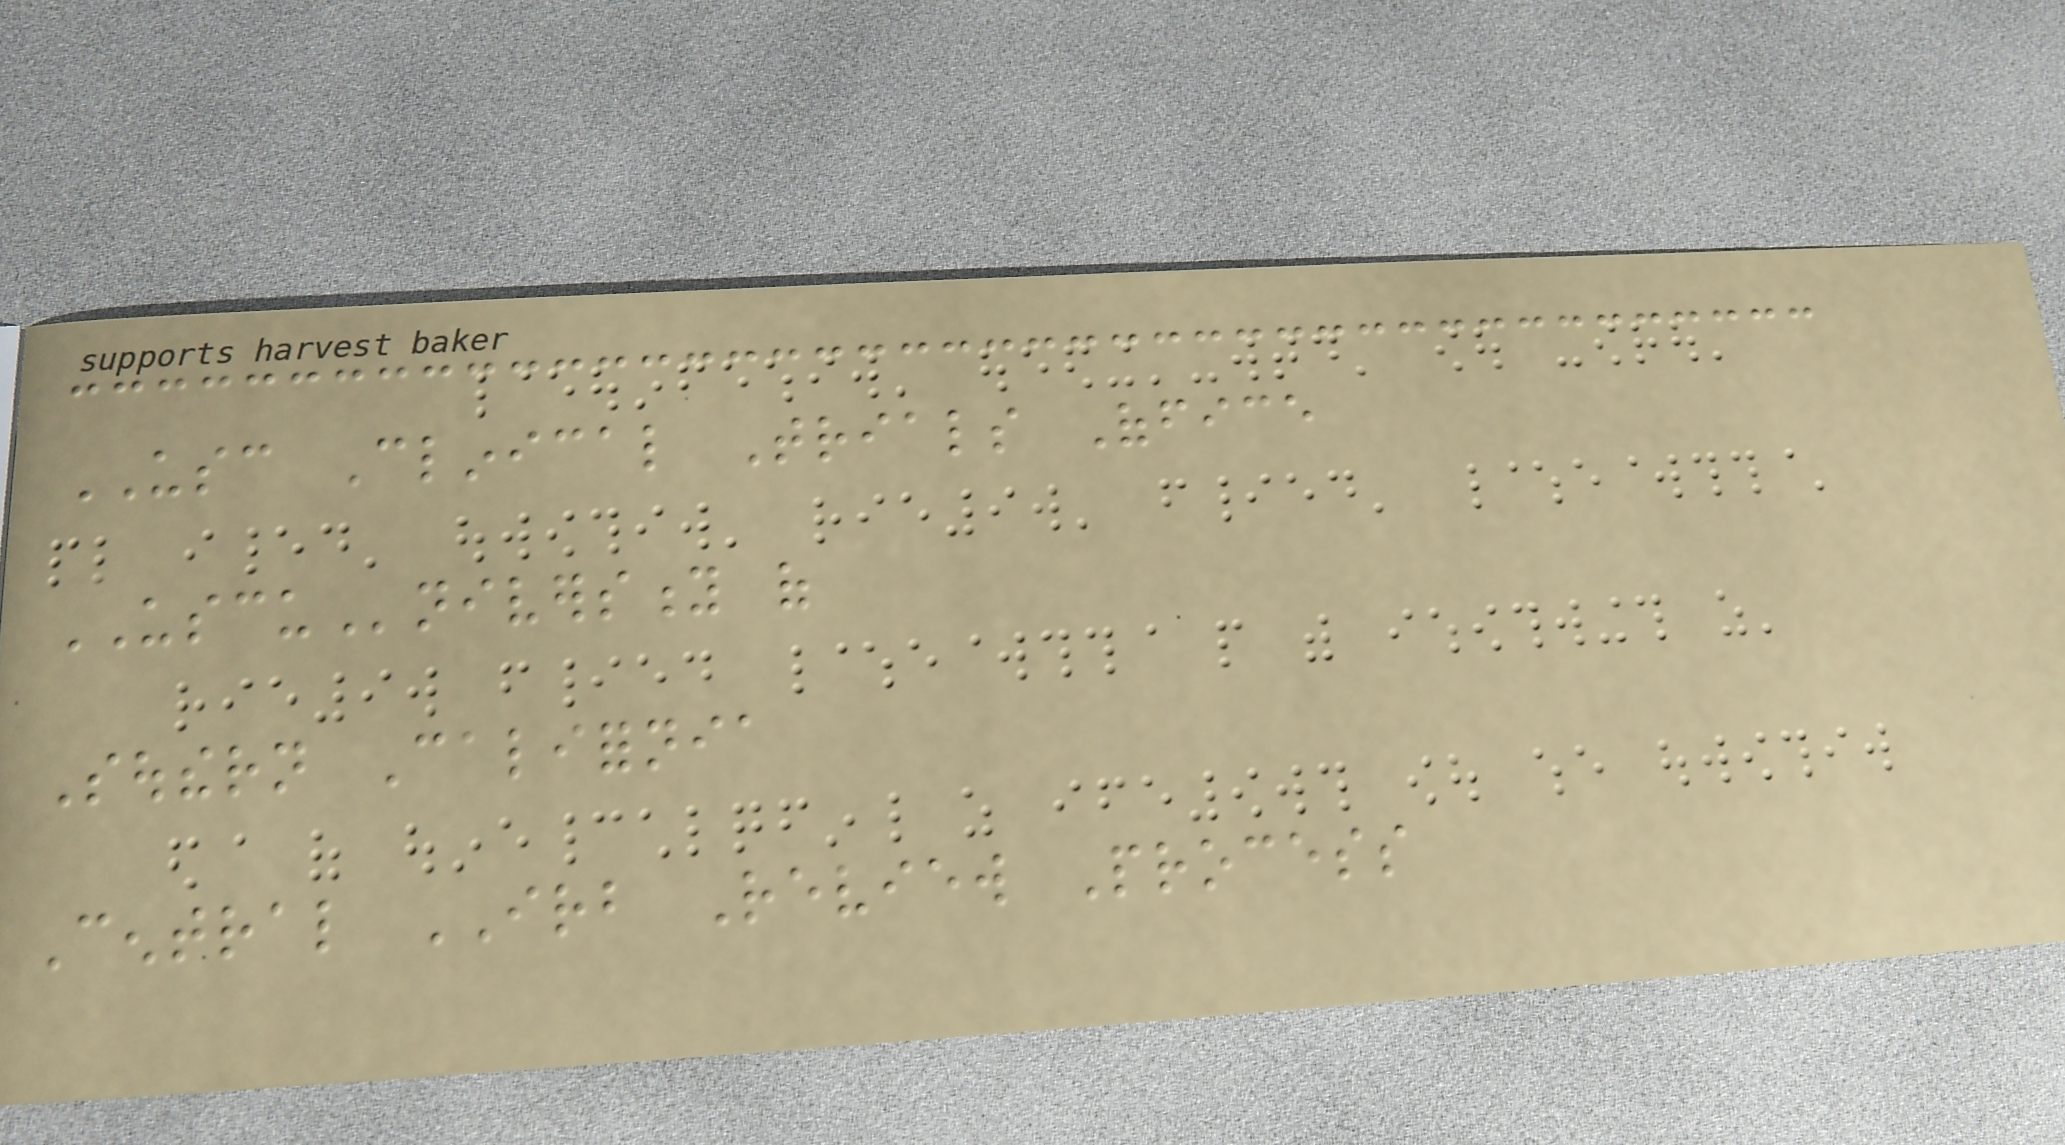USC Clinical Trials Office
USCUniversity of
Southern California
Central IRB Review Process
